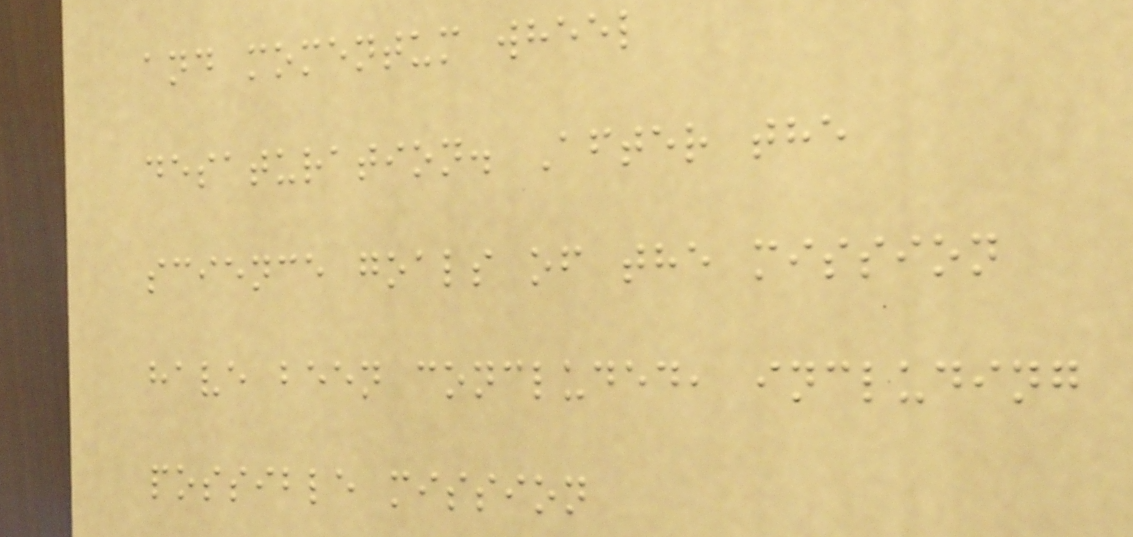and momentum wheel
desaturation. After the
science goals of the mission
have been concluded, including
possible mission
